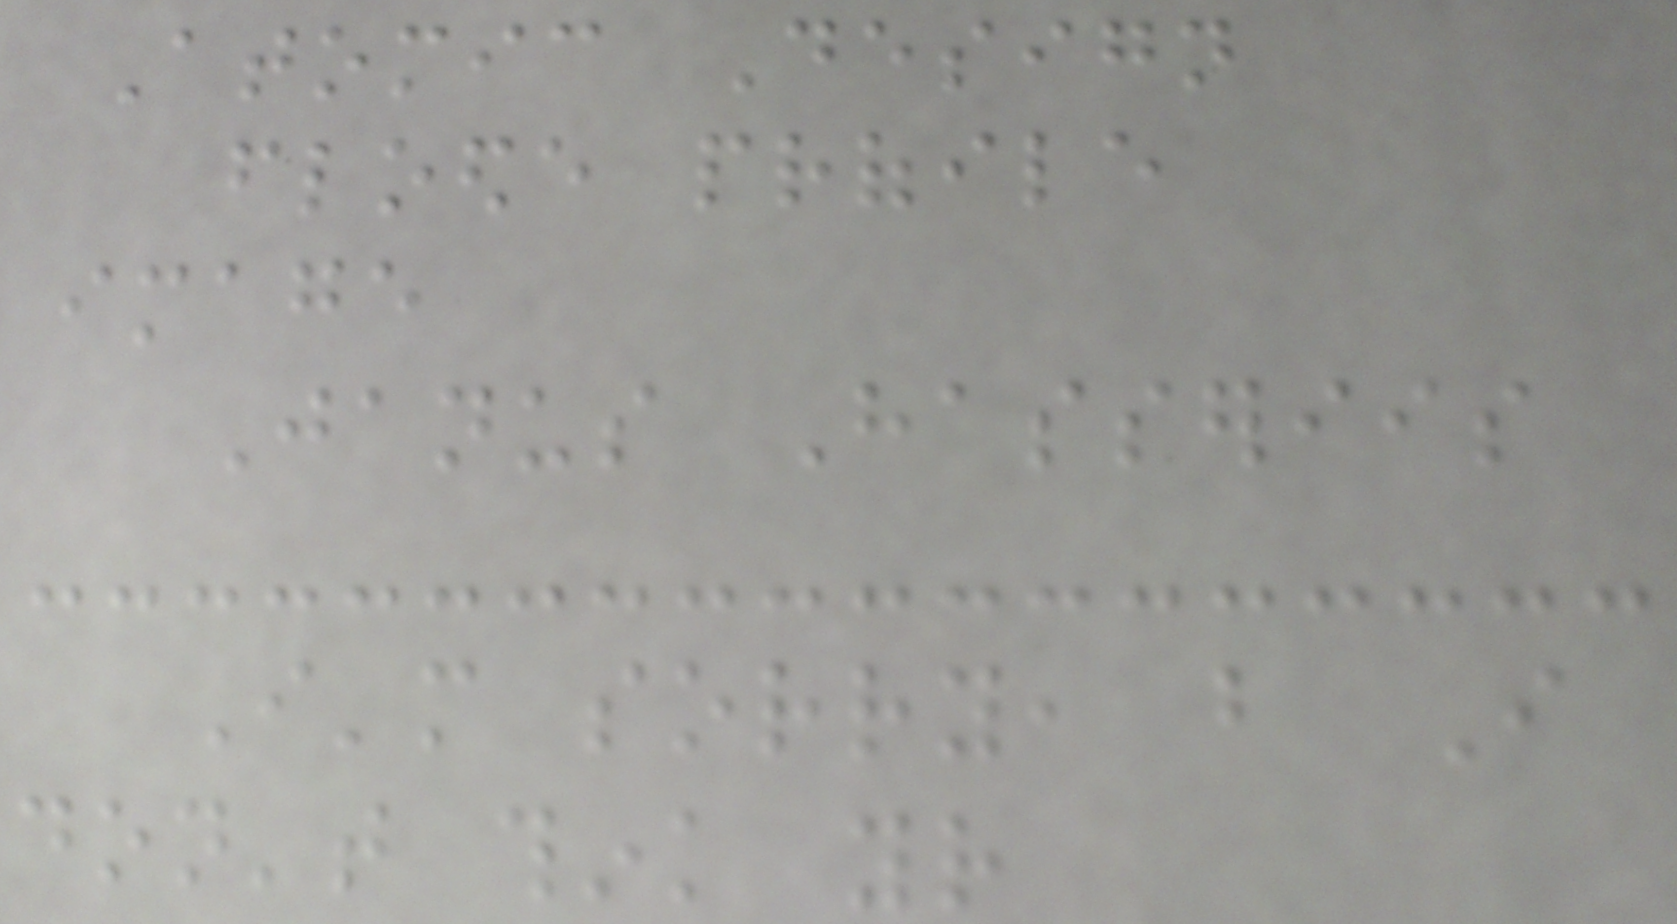Atomic Design
floede profile
image
Janus Hasseriis
I'm sorry, but I
don't think your
